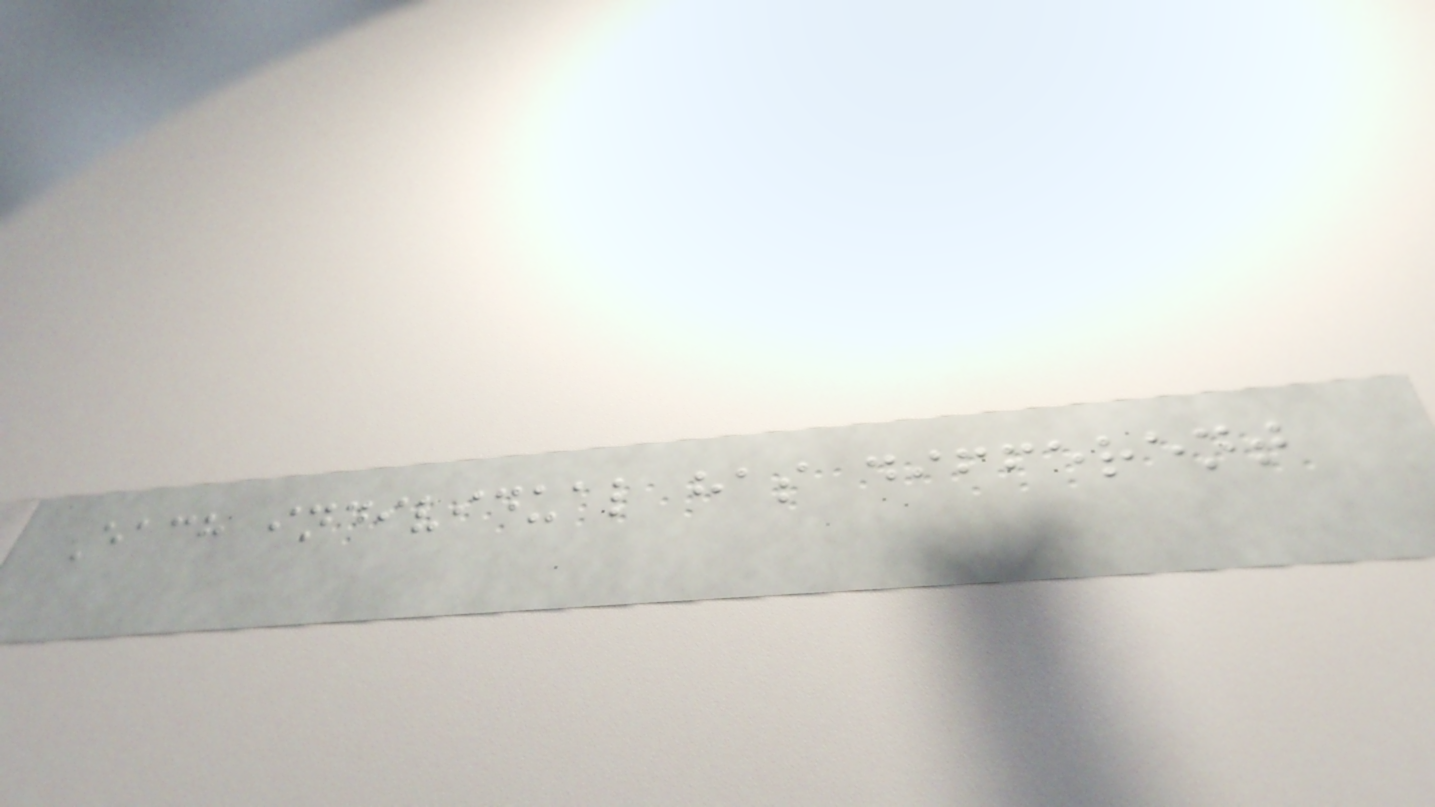Each individual has different
